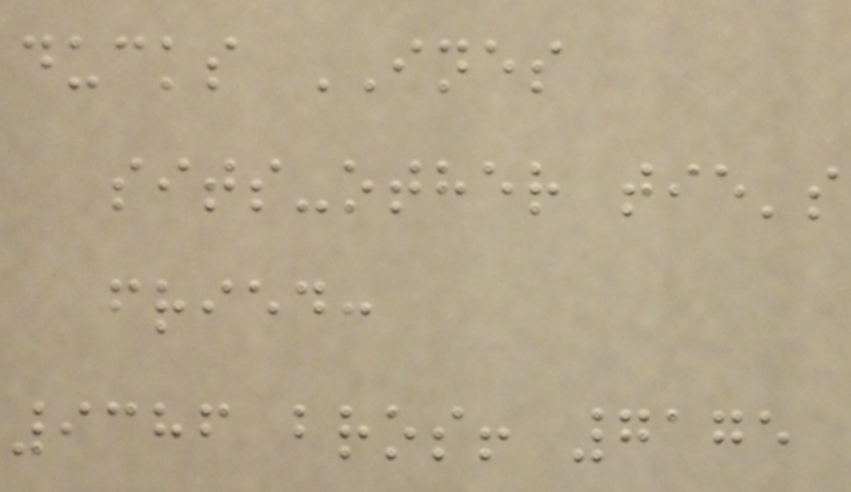ducks INES
sits-other tie's
fried:
9386 bros! 7175
